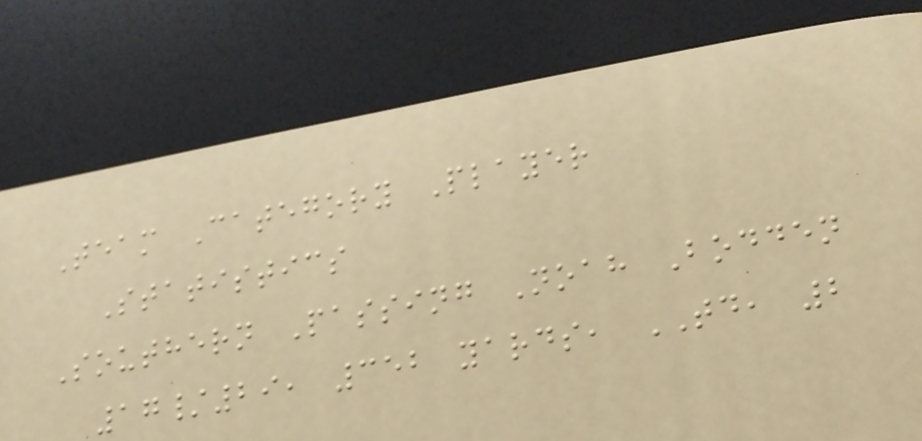Team Category Player
Statistics
Southern Passing Noah Bodden
17/29, 352 yards, TD, 2
